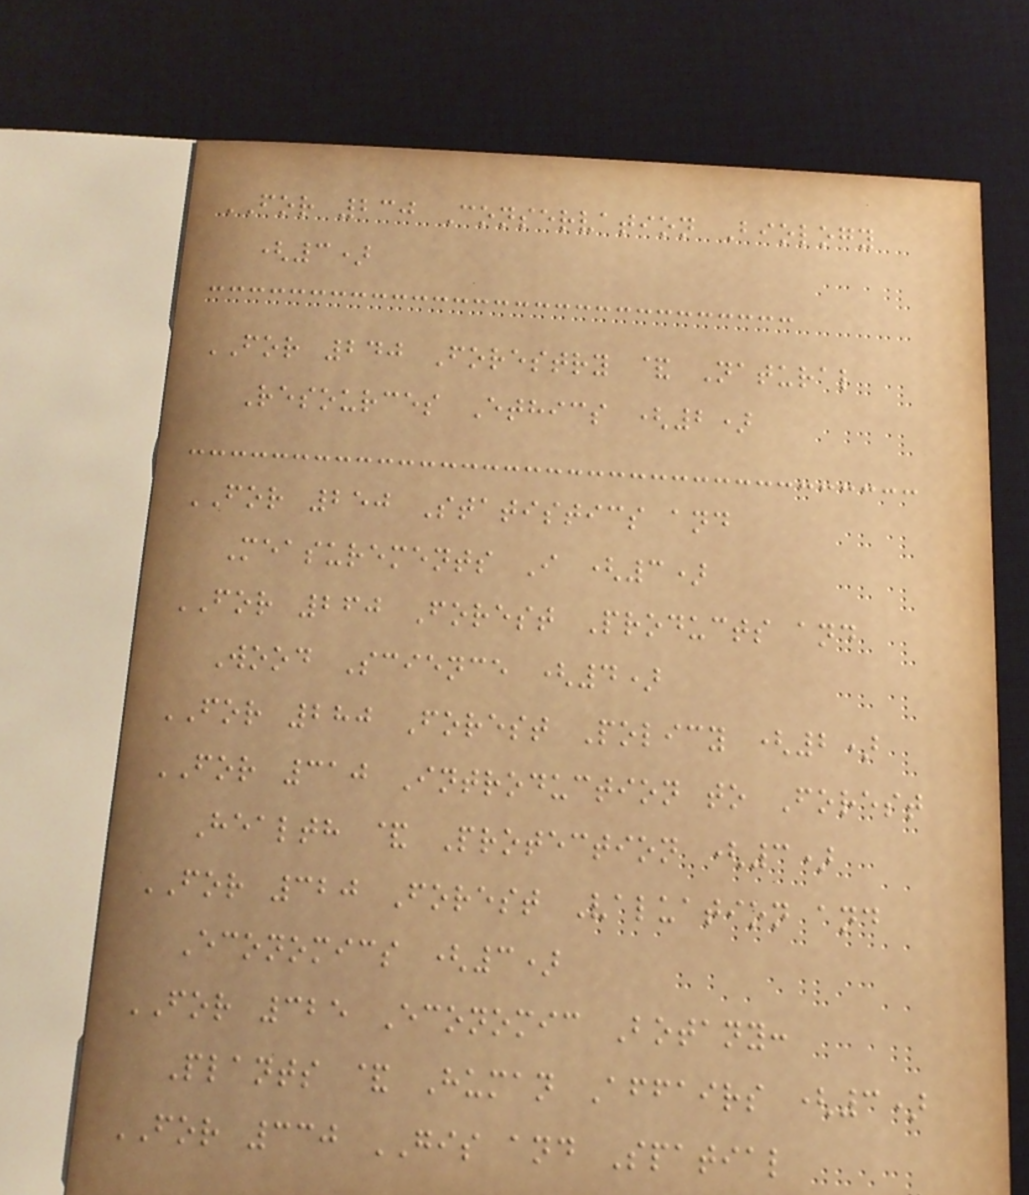FOR 230 Conservation Biology
(3)
FOR 240 Forestry & Natural
Resources Ethics (2)
FOR 250 Statistics and
Measurements I (3)
FOR 260 Forest Products and
Wood Science (4)
FOR 280 Forest Policy (2)
FOR 310 Introduction to Forest
Health & Protection (3)
FOR 320 Forest Valuation and
Economics (3)
FOR 325 Economic Botany:
Plants & Human Affairs (3)
FOR 330 GIS and Spatial
